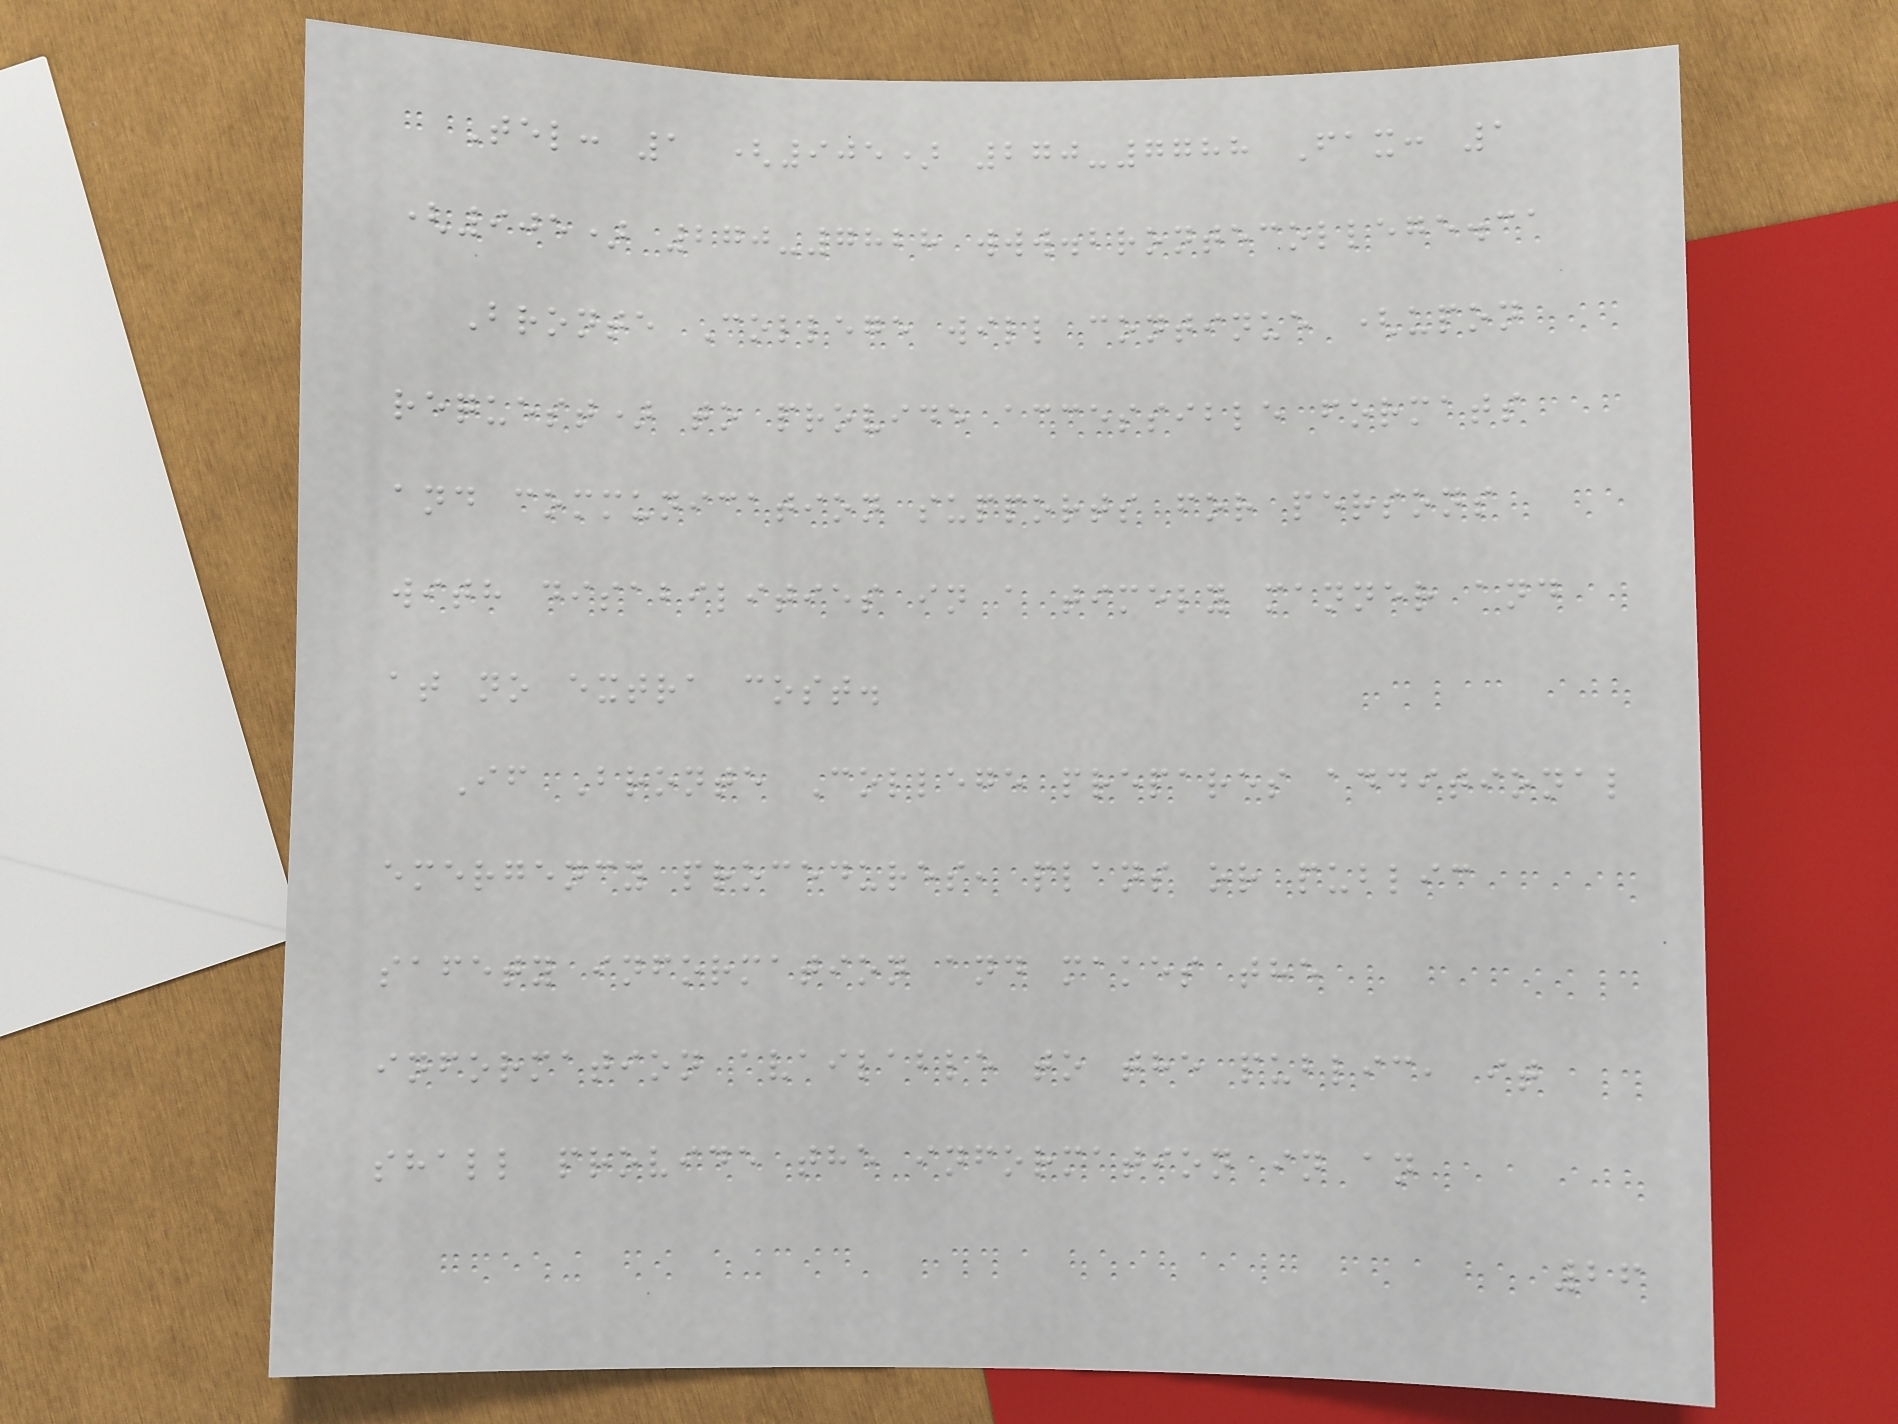Tel: 1 (905) 270-7788 Fax: 1
(905) 270-7828 www.brontecollege.ca
Bronte College will continue (upon
request) to provide accessible formats
and communication supports for persons
with disabilities in a timely manner and
at no extra cost.
If Bronte College prepares additional
emergency procedures, plans or public
safety information and makes the
information available to the public, it
shall provide the information in an
26
